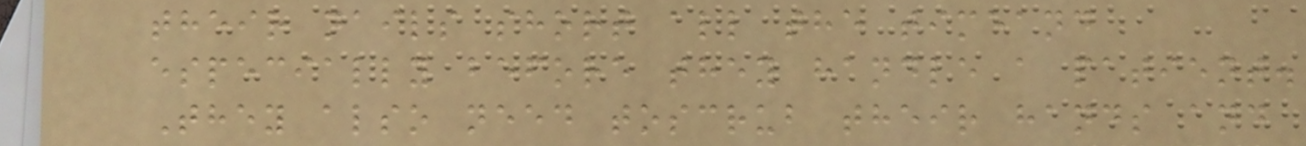their nails short all the timeand
especially before they handle a patient.
They also need toscrub their hands and
